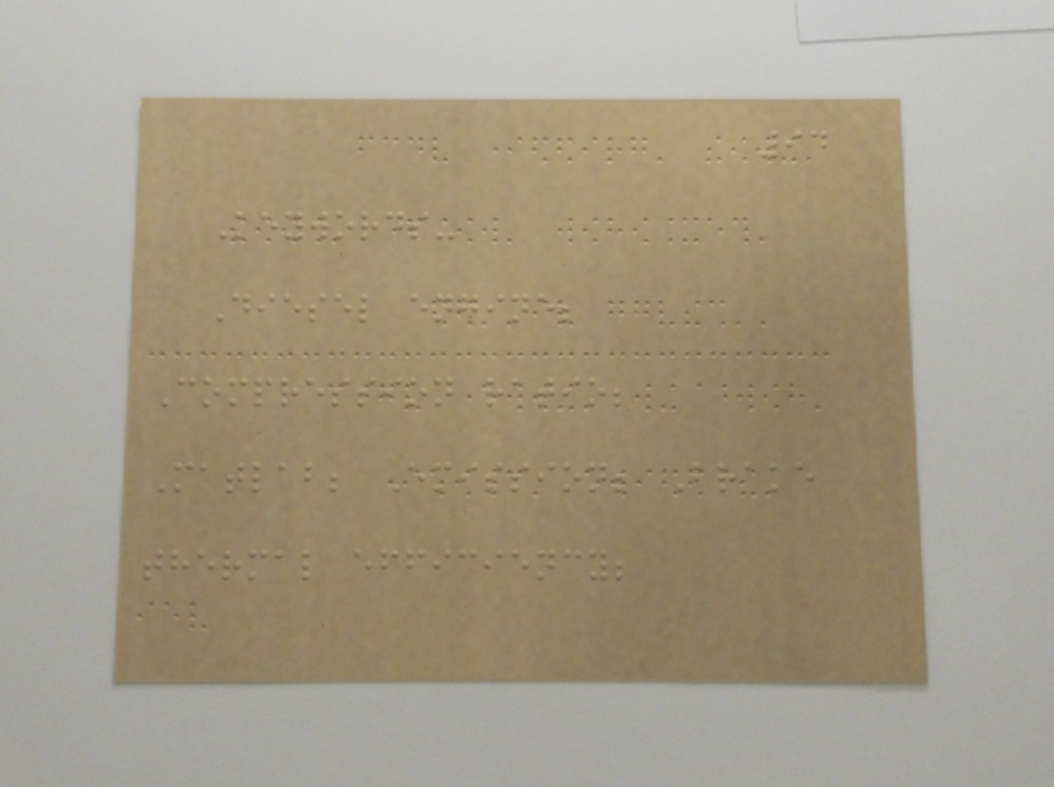94
Keywords-
Diesel engine;
Compression ratio;
Matlab; Emission; Brake
thermal efficiency;
